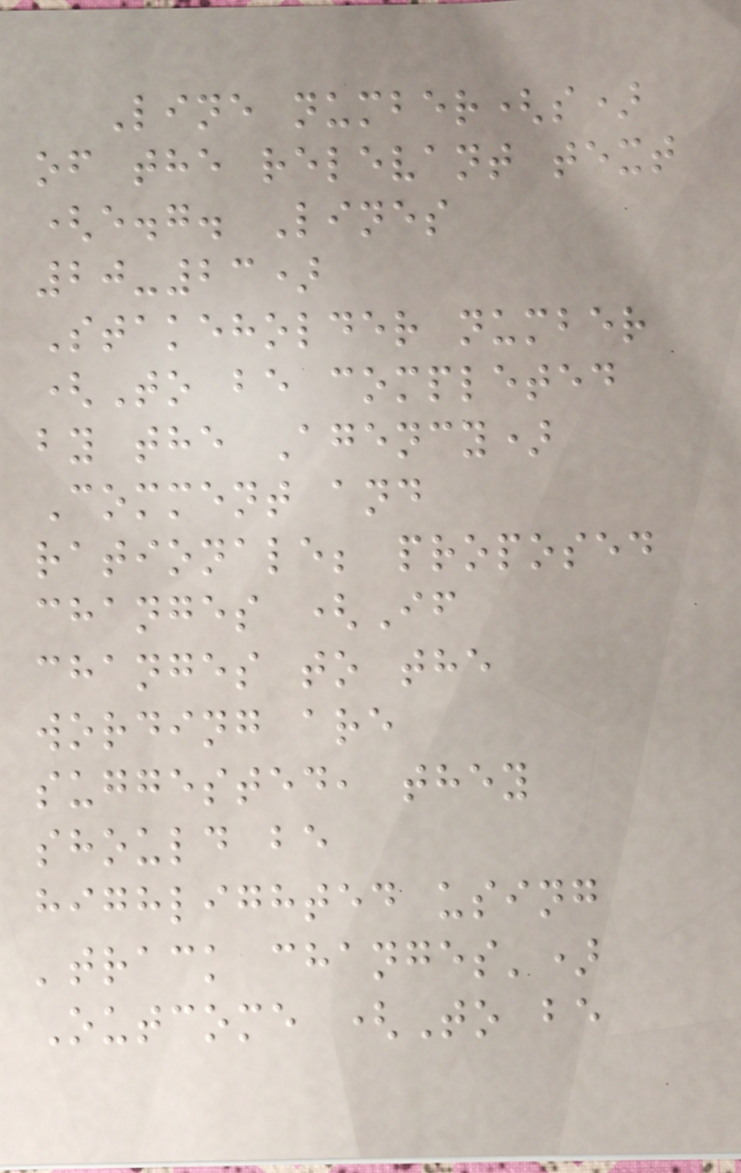Line number(s)
of the relevant text
(e.g. Lines
20-23)
Stakeholder number
(To be completed
by the Agency)
Comment and
rationale; proposed
changes (If
changes to the
wording are
suggested, they
should be
highlighted using
'track changes')
Outcome (To be
